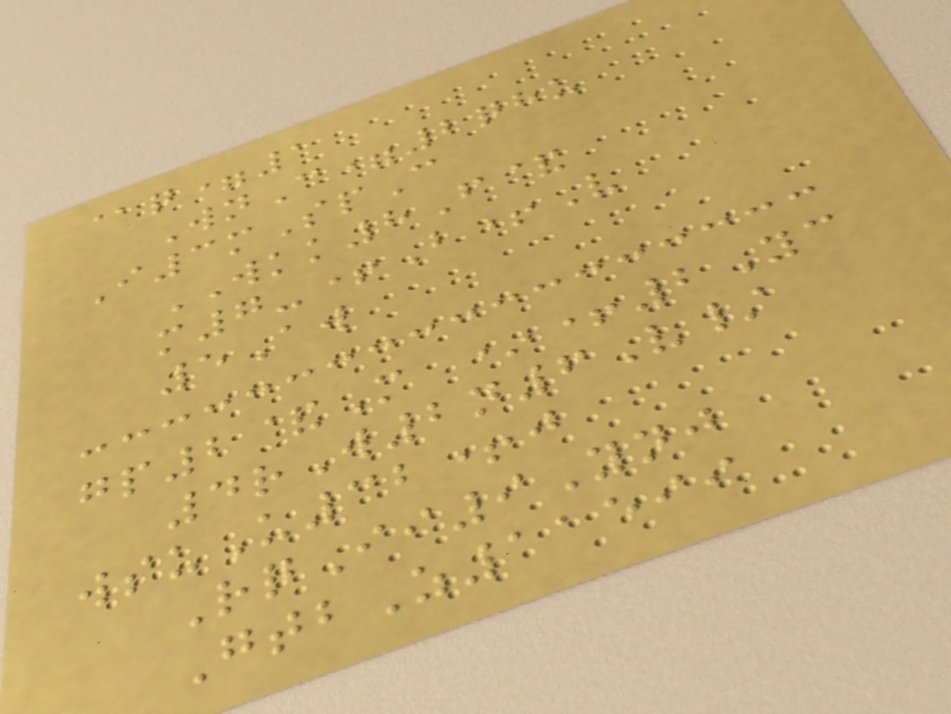@q=1
WnC=2qhu
I3mSpC
WKK8F&
m7-+B+V
5Aw
gp2&M *+2Yc
4rW2n6V/
wsuU32+j
RqIi9Ynj
GtbZ11599
